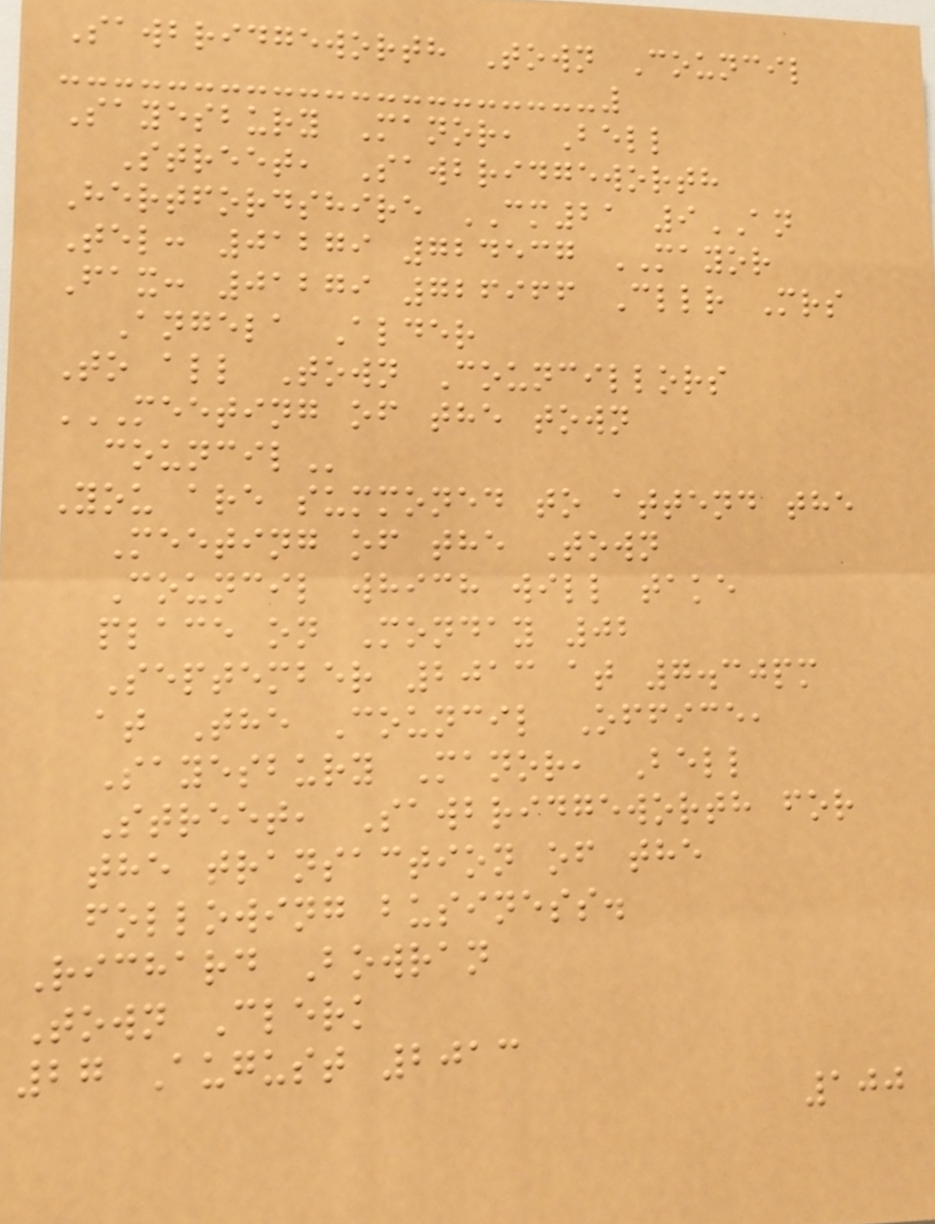Sawbridgeworth Town Council
Sayesbury Manor, Bell
Street, Sawbridgeworth
Hertfordshire CM21 9AN
Tel: 01279 724537 MAYOR
Fax: 01279 726966 Cllr Mrs
Angela Alder
To all Town Councillors
MEETING OF THE TOWN
COUNCIL
You are summoned to attend the
Meeting of the Town
Council which will take
place on Monday 02
September 2013 at 7.30pm
at The Council Office,
Sayesbury Manor, Bell
Street, Sawbridgeworth for
the transaction of the
following business.
Richard Bowran
Town Clerk
27 August 2013
100
